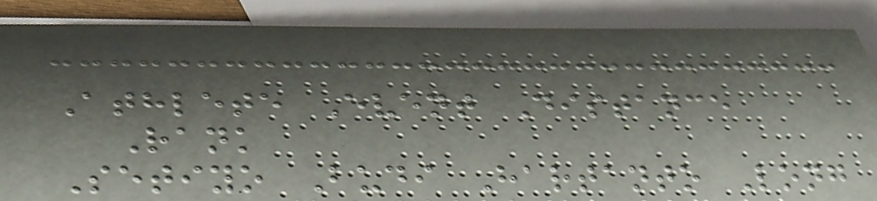Athlete Event Distance
Rank
Setiyo Budi Hartanto Long
